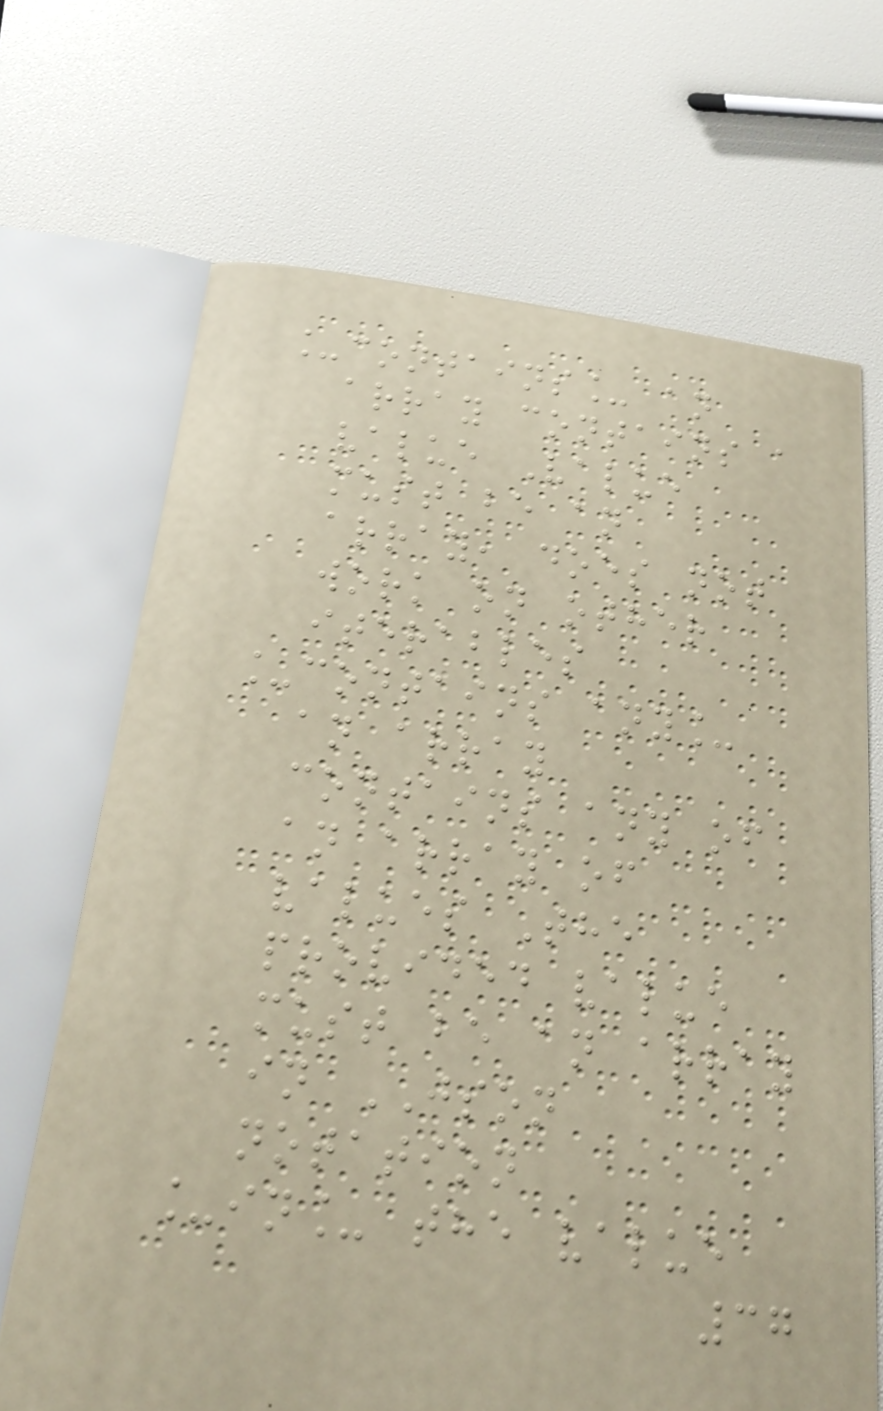_contains_ an
array contains a
value Value
must be an
array, does not
work on other
iterables
_contains any_
an array
contains any of
an array of
values The
provided value
must be an array
in JSON
notation
_in_ the value
37
